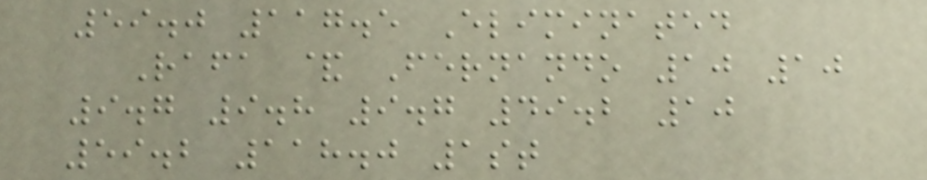59.0 117.5 Eliminated
Rafa & Fernando 10 10
9.7 9.8 9.7 49.2 10
59.2 118.0 1st
